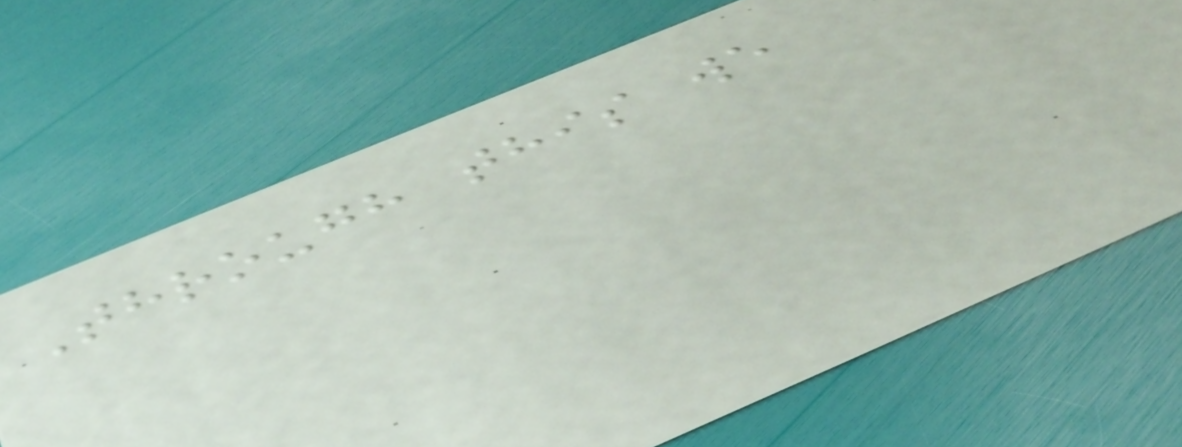Through this we
